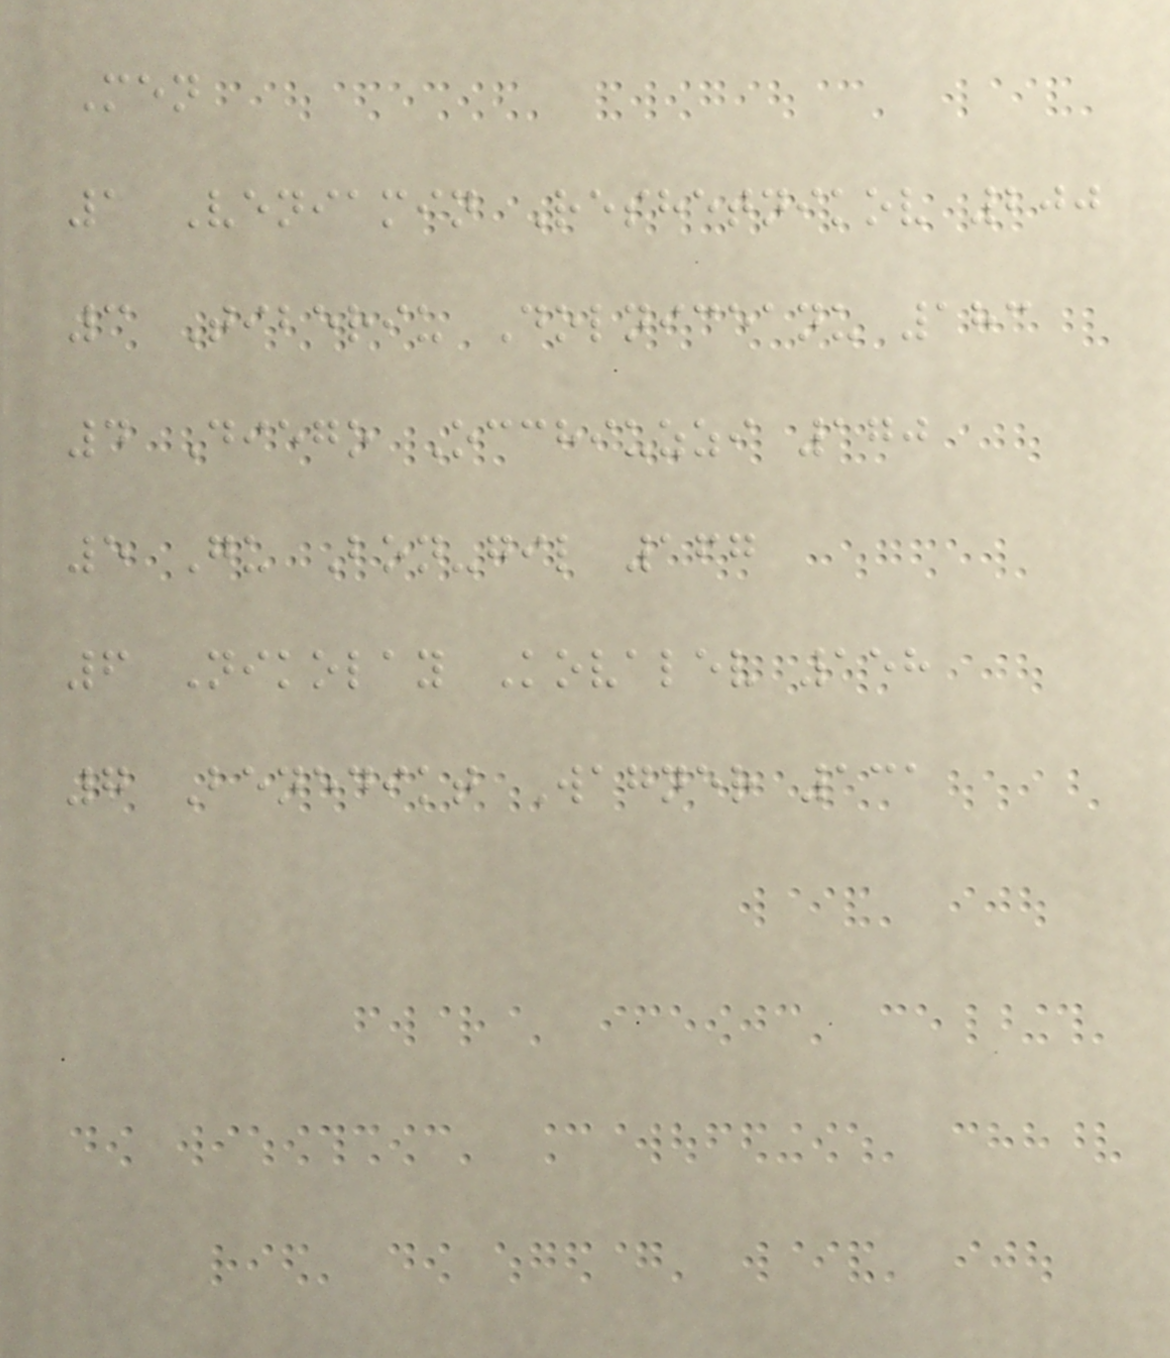Men
1 Veniamin Reshetnikov 200
3 Tiberiu Dolniceanu 183
4 Diego Occhiuzzi 170
5 Gu Bon-gil 167
6 Nikolay Kovalev 158
7 Benedikt Wagner 131
